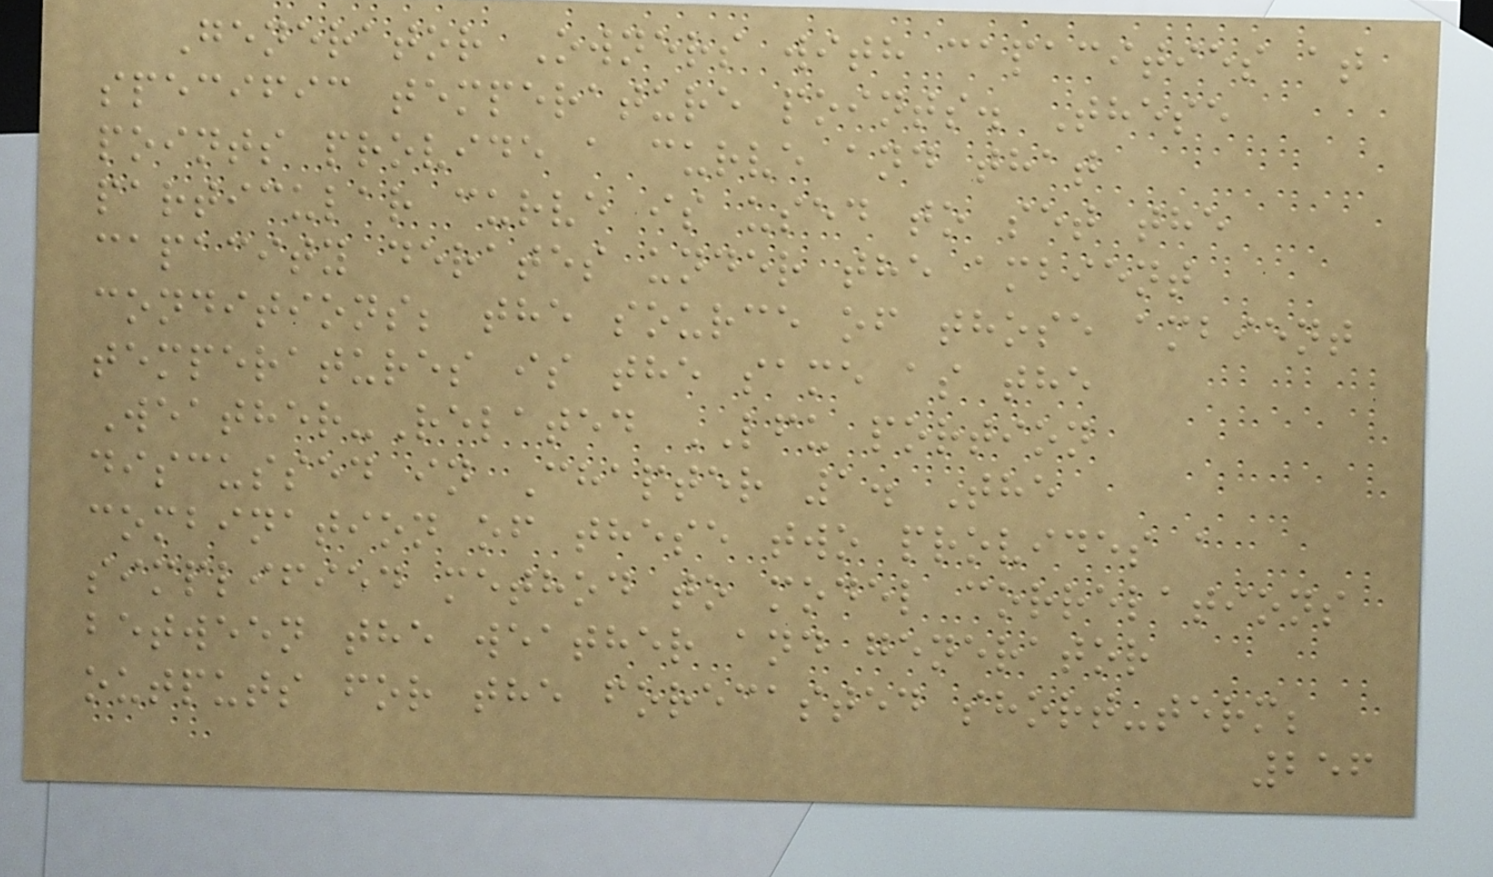Generator Owners with capacities at
specific temperature points. These
points provide a curve and that
particular curve is used to set the
capacity derates under the ambient
conditions; the source of those ambient
temperatures is the same as the
Weather-Related LFU portion
discussed in Chapter 1. The
combination of these two provides a
simplified method to model correlations
between the weather and generator
outputs for the forecasted short-term;
256
